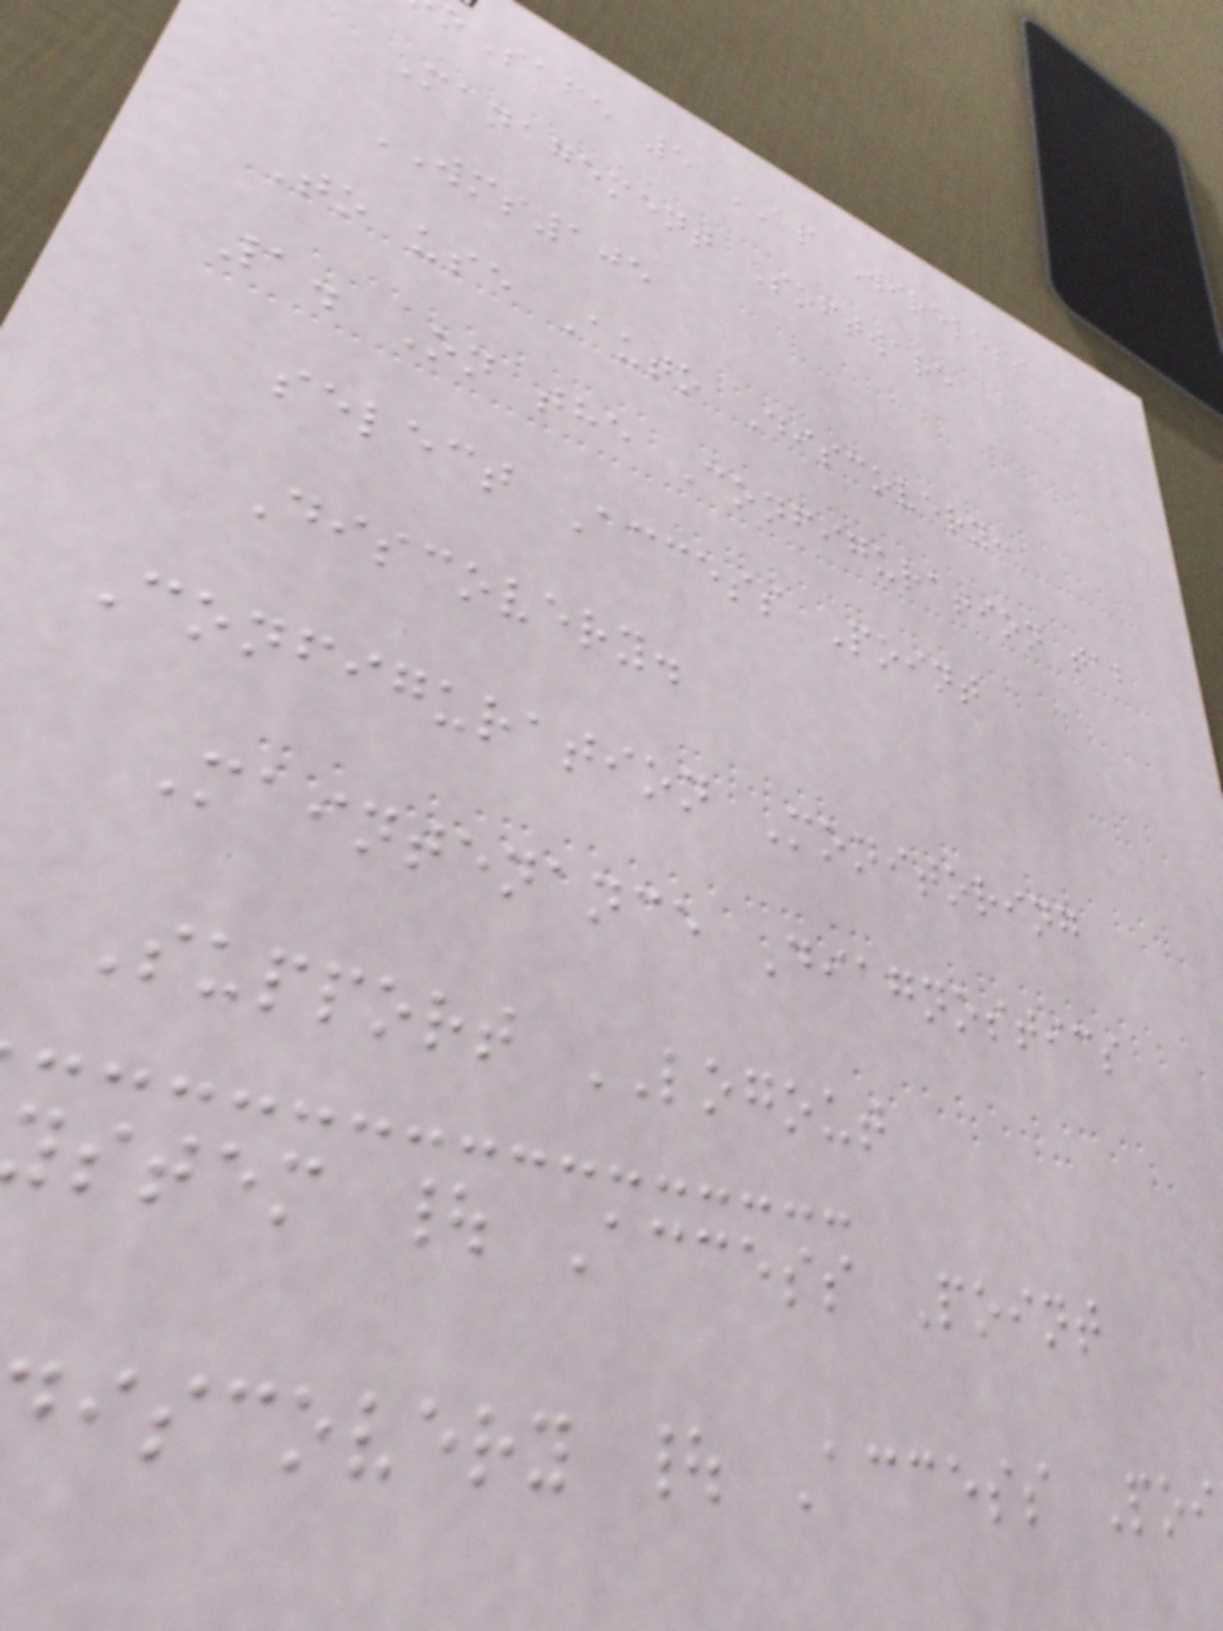oSafe 5 AP Wireless
Management Software
WMS105
To use Auto Discovery:
1. On the Configuration tab
select Access Point
Discovery.
Configuration Monitoring
Maintenance Diagnostics
Support LOGOUT
stem | Access Point
iscovery | Access Poi
